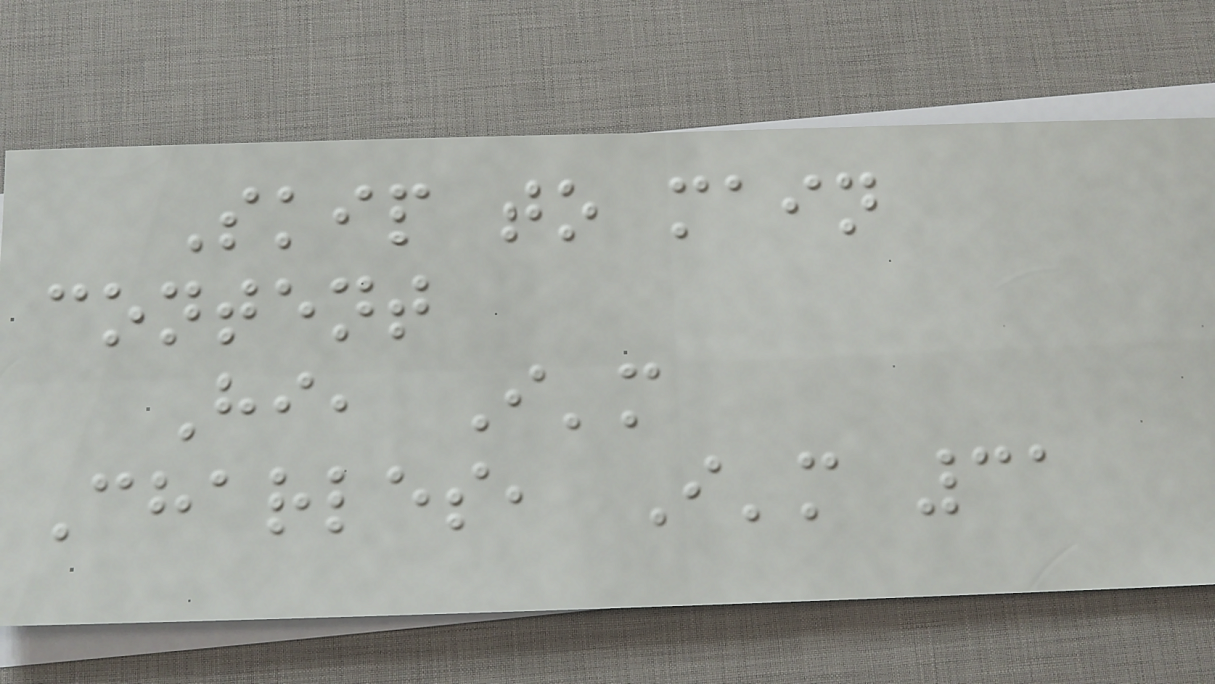Skip to main
content
Hi, I'm
Charles, I'm 31
